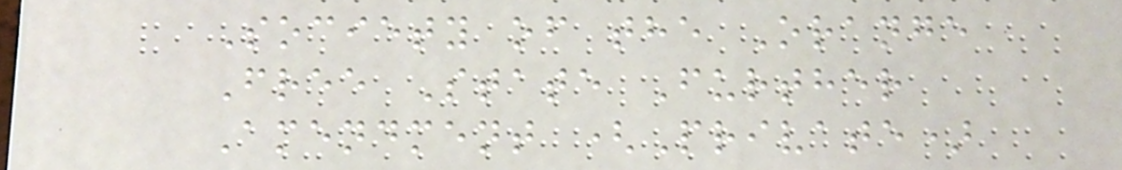Society of the Orange
Free State Further
Amendment (Private)
